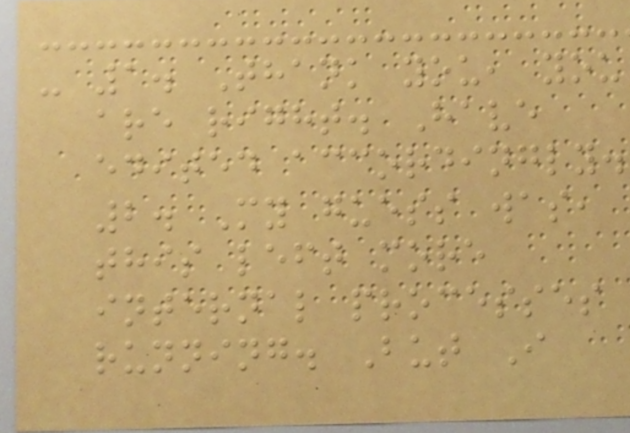- 1. Thank you, you
are right. Have
edited accordingly.
2. My guess was,
this left more
internal processes
running. But I
